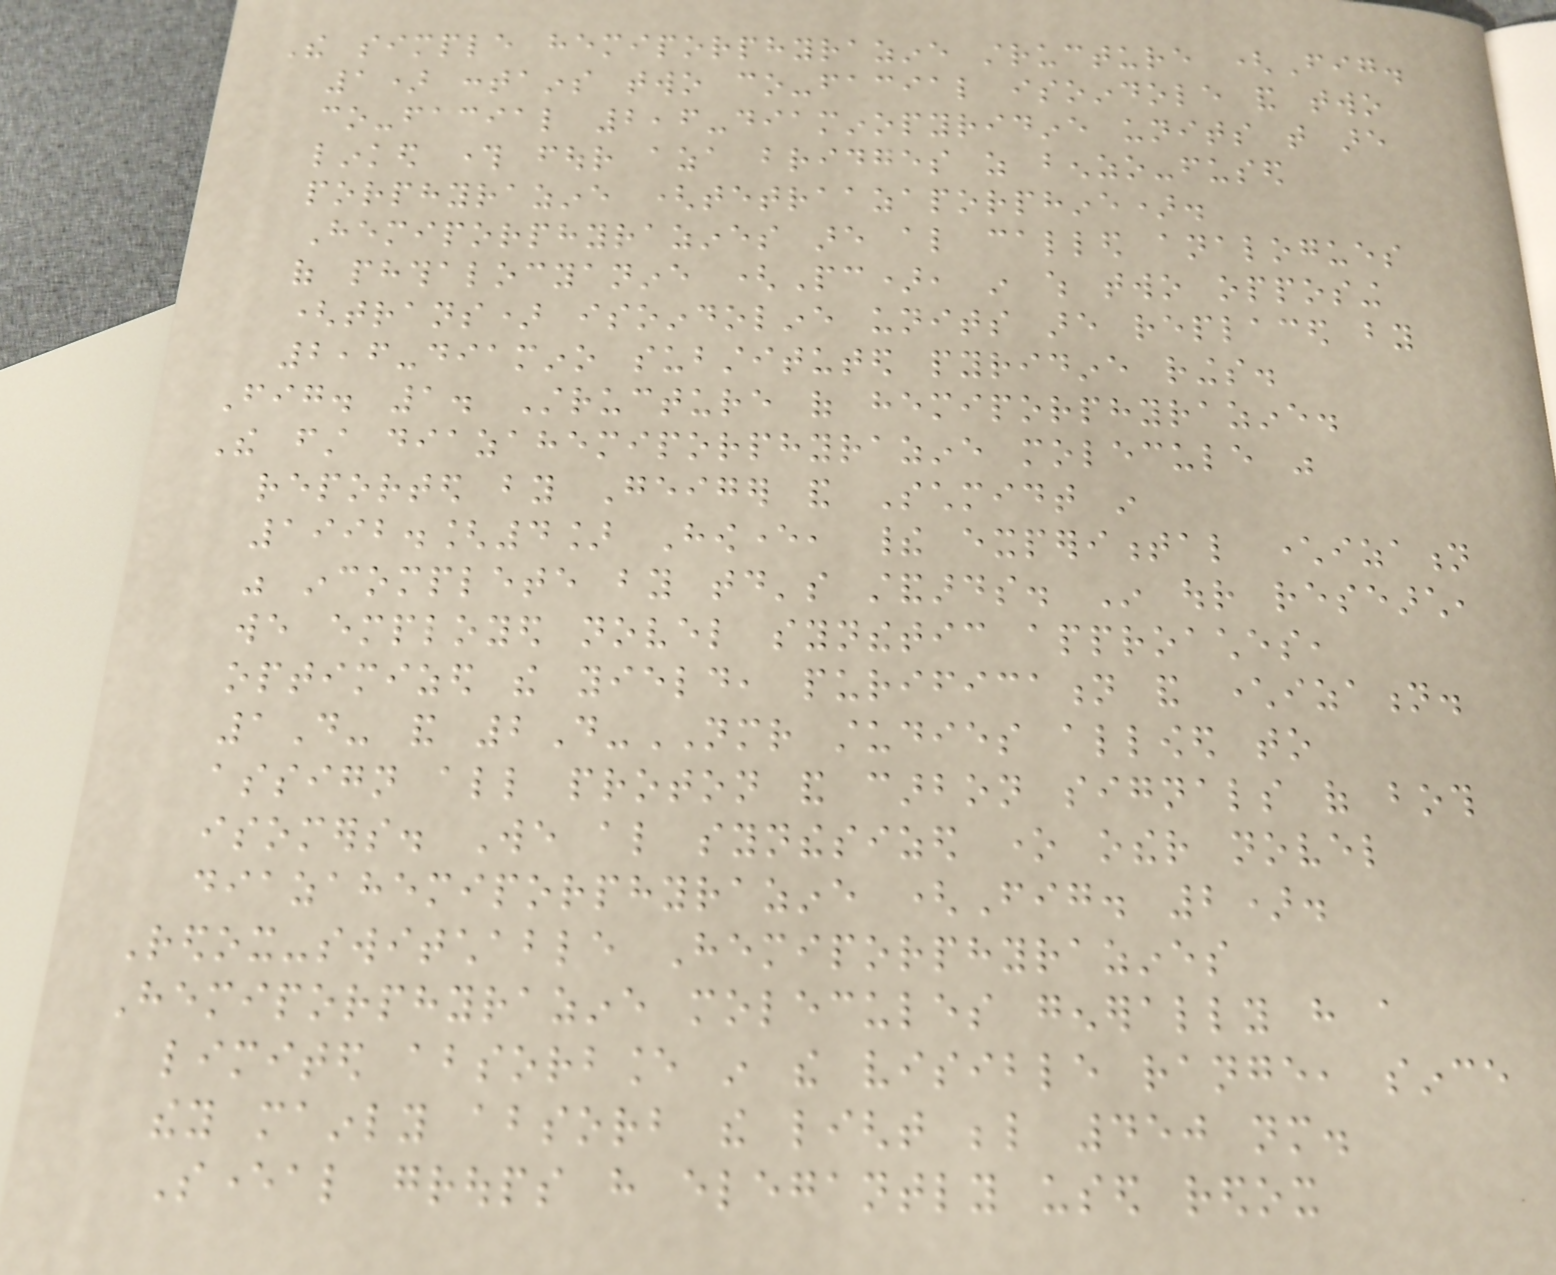The simple hemiporphyrazine structure (Fig.
1) contains two co-facial isoindole and two
co-facial 2,6-diaminopyridine units that are
linked through four aza bridges as benzo-fused
porphyrazine (tetraazaporphine).
Hemiporphyrazines are also called analogues
of phthalocyanine (Pc), in which two opposing
(trans) isoindoline units are replaced by
2,6-diamino substituted pyridine rings.
Fig. 1. Structure of hemiporphyrazine.
The first diazahemiporphyrazine molecule was
reported by Geiger and Schmidt in
1992.[4] However, their experimental characterization
was incomplete by today's standards. In our research,
we employed novel synthetic approaches,
optimized the yield, purification and characterization.
1D- and 2D-NMR studies allowed to
assign all proton and carbon signals of both
isomers. We also synthesized one other novel
diazahemiporphyrazine (Fig. 2).
Redox-switchable Hemiporphyrazines
Hemiporphyrazine molecules generally have a
limited absorbance in the visible range, since
they mainly absorb the light below 450 nm.
Several groups have elegantly used redox
